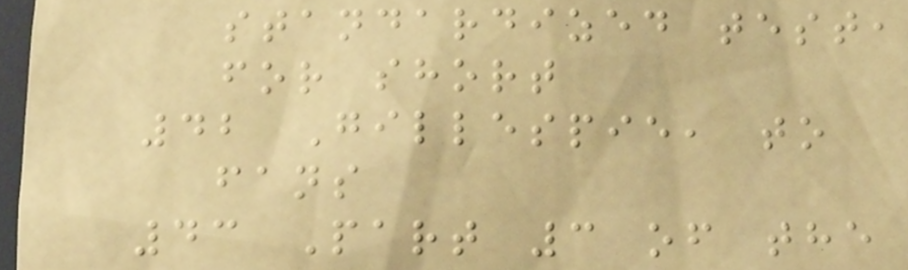standardized test,
for short
42 Gillespie, to
fans
43 Part 3 of the
